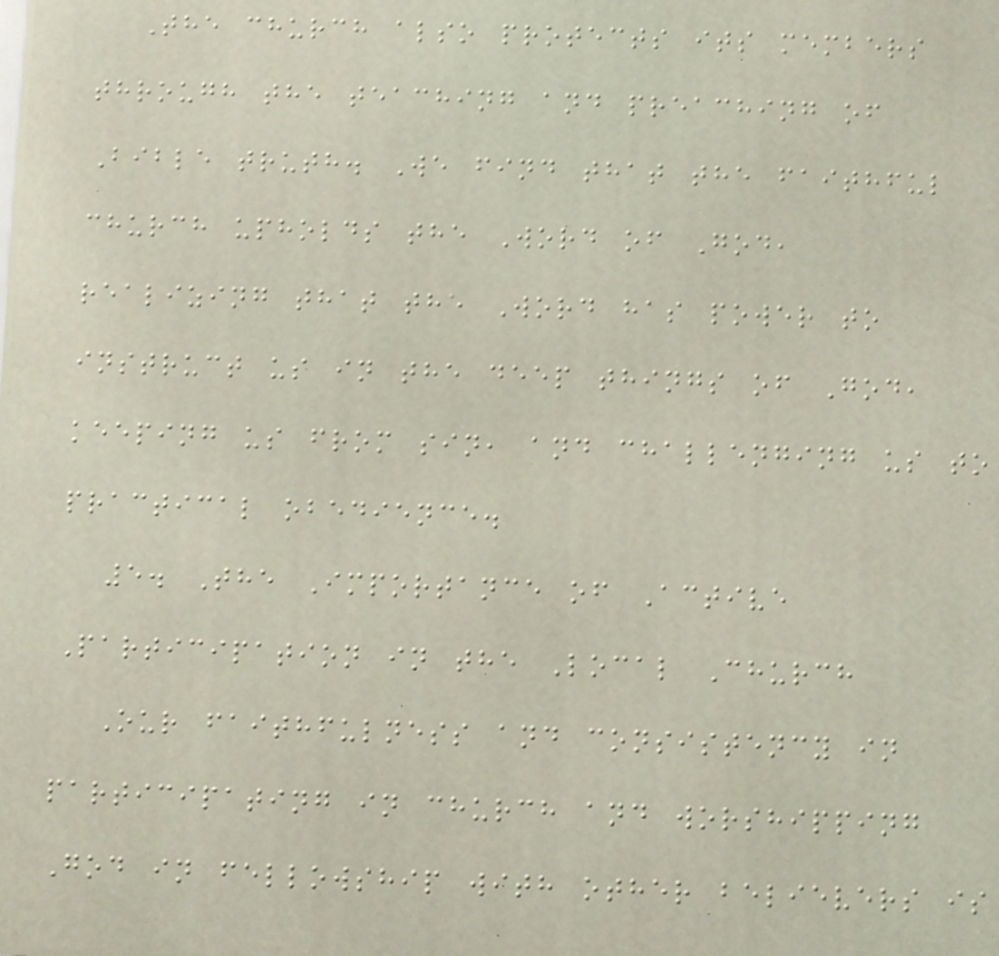The church also protects its members
through the teaching and preaching of
Bible truth. We find that the faithful
church upholds the Word of God,
realizing that the Word has power to
instruct us in the deep things of God,
keeping us from sin, and challenging us to
practical obedience.
5. The Importance of Active
Participation in the Local Church
Our faithfulness and consistency in
participating in church and worshipping
God in fellowship with other believers is
